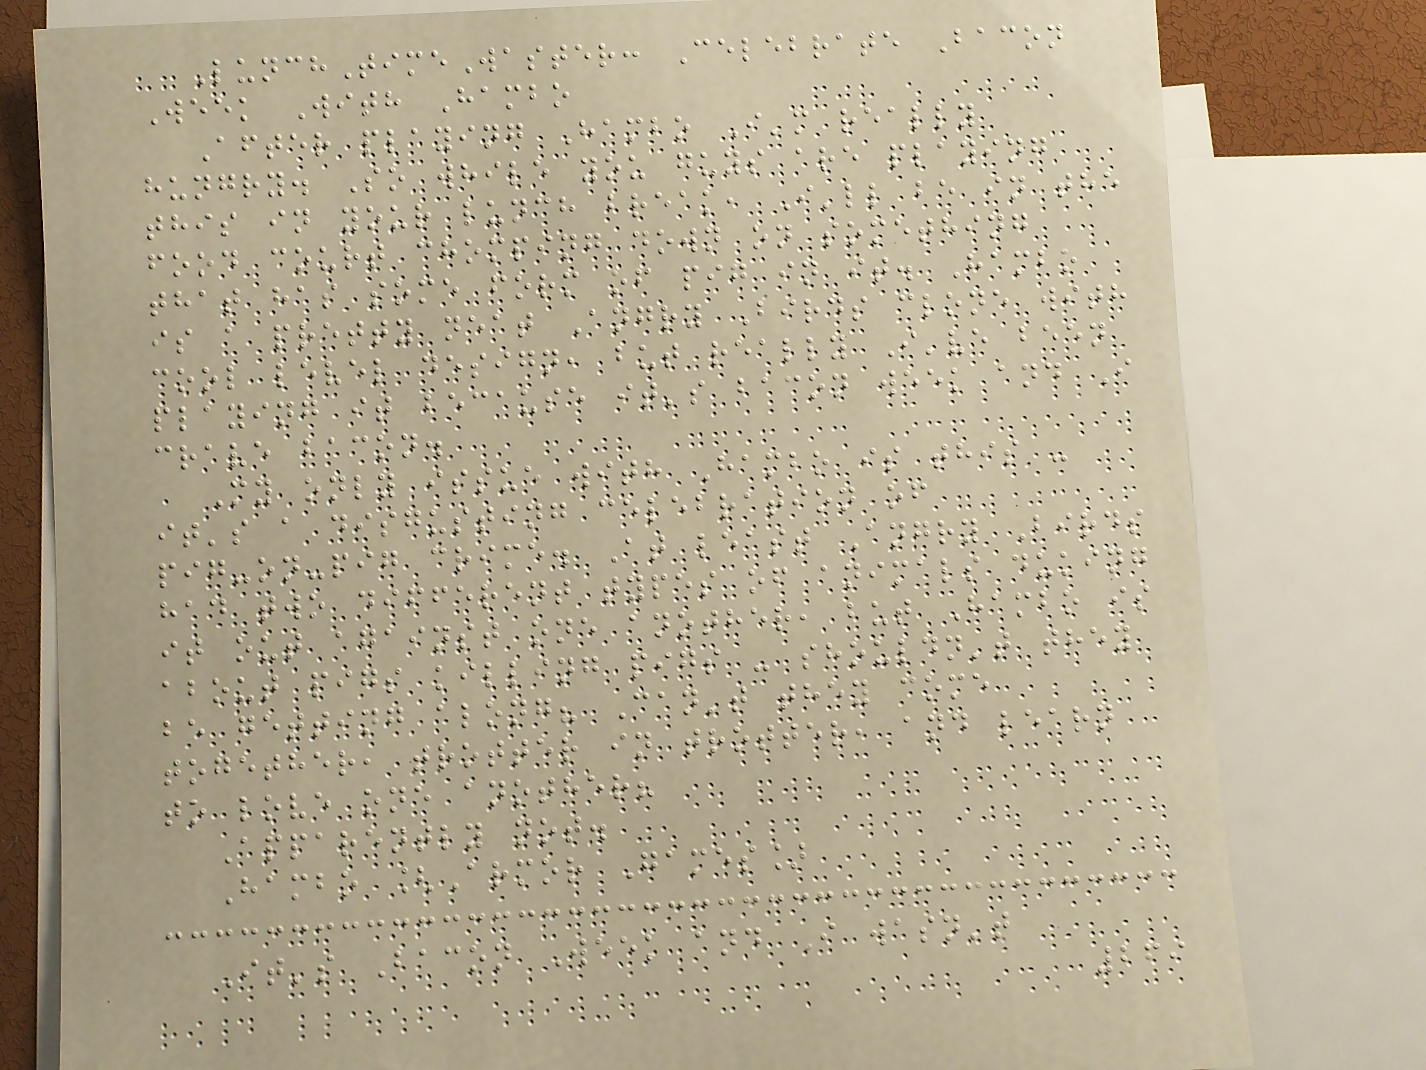LunchTimeWaster: Celebrate Bacon
Week With Hambo
After playing Hambo I'm really
hungry. So while you guys are playing
this in your lunch break, I'll be in the
food court chomping down on something
that has some form of pig in it. Hambo
is a pretty neat Angry Birds clone with
cool level design, but really I've been
playing it because it's bacon week and I
crave bacon.
My only issue with Hambo is this -
it's a disgusting celebration of
pig-on-pig crime. At least Angry Birds
had two different types of animals duking
it out against one another, but Hambo is
about pigs killing pigs - shouldn't they
be getting along? Can't they come
together, trotter in trotter, and learn
to love one another?
Apparently not.
Hambo [Armor Games]
It's Bacon Week and I wasn't
269
